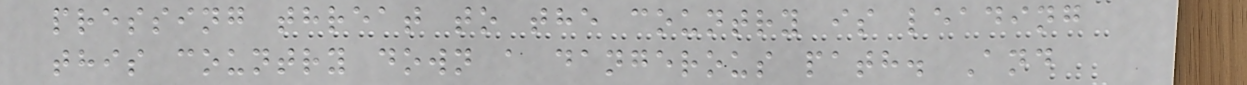pressing threat to the country is leading
this country down a dangerous path. And
